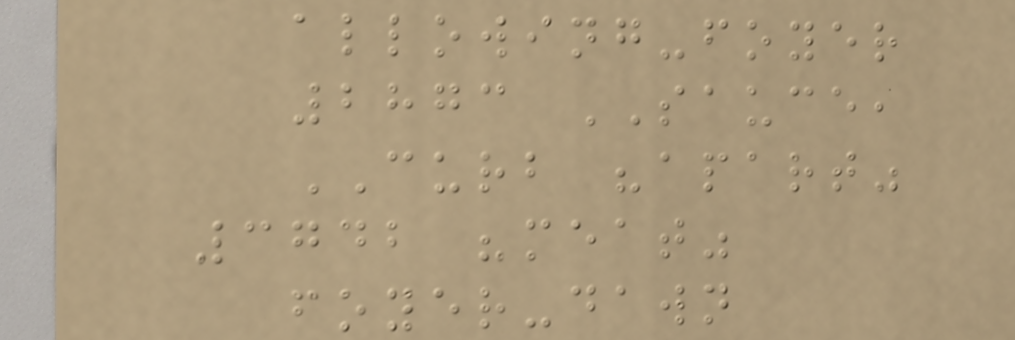allowing-foyer
2873 SAUCE,
CURB "apart"
3742 "meat"
foyer-dawn
